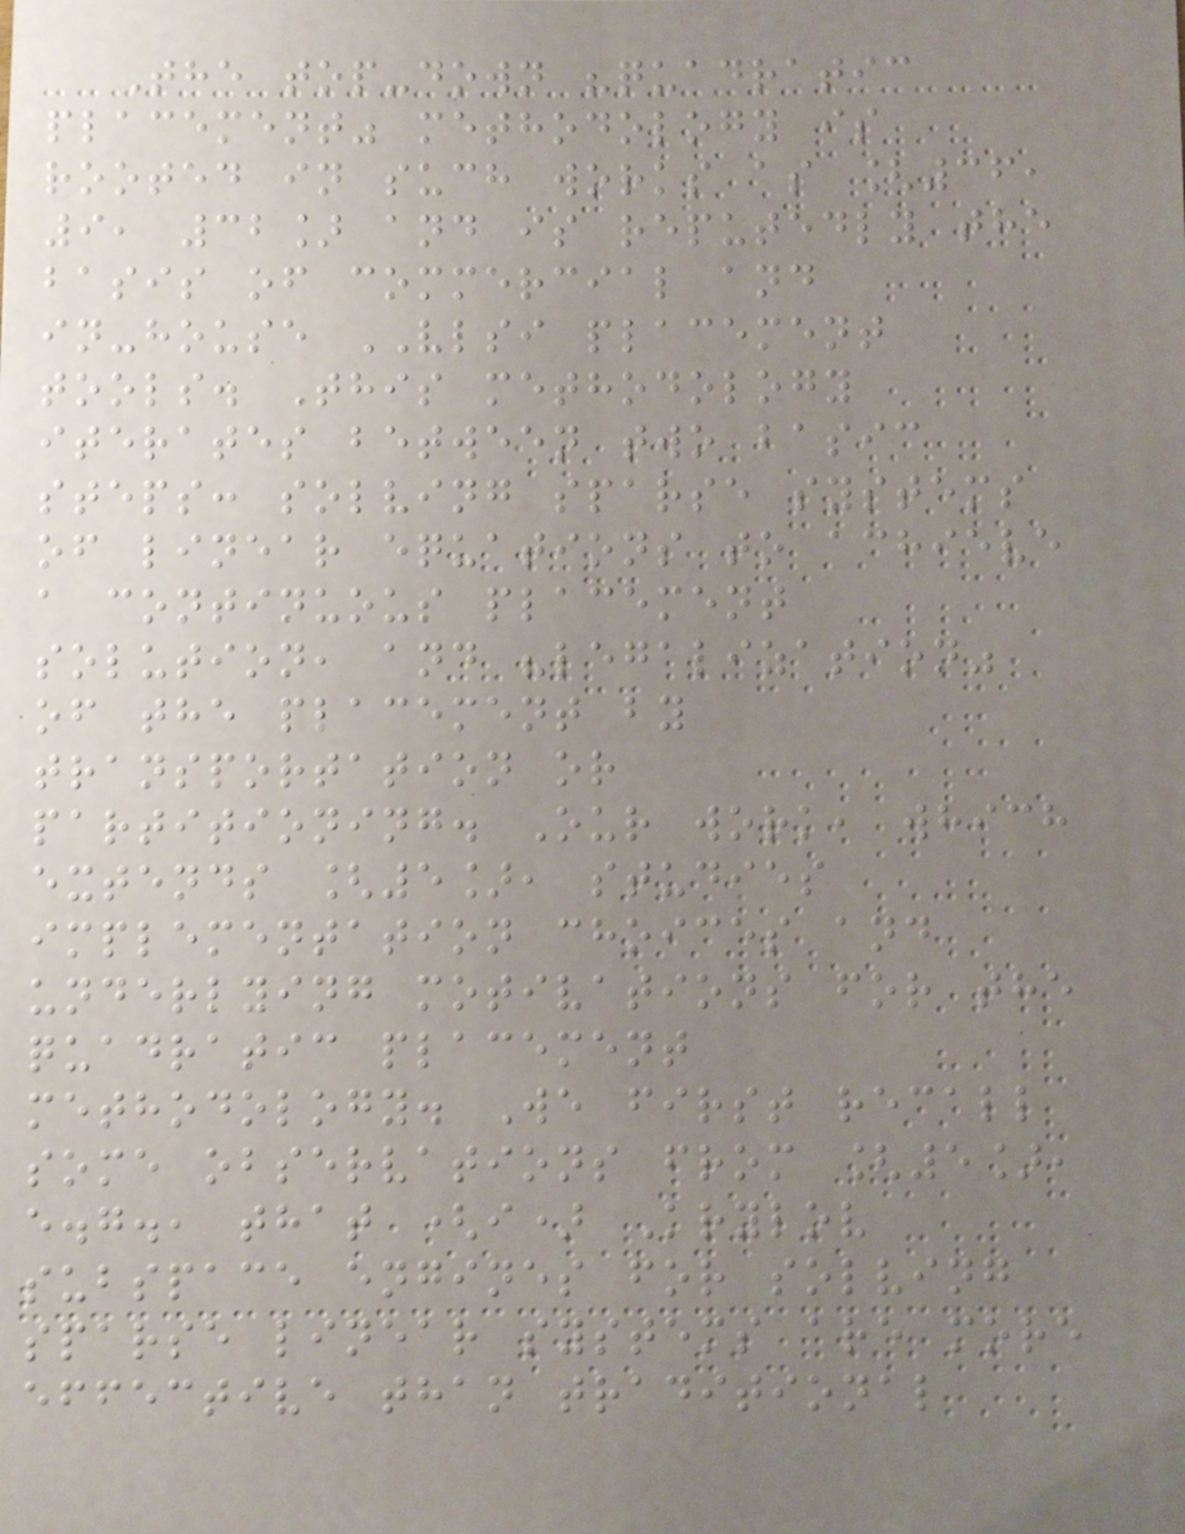The top-down "quadratic
placement" methodology is
rooted in such works as [36,
9, 32] and is reputedly the
basis of commercial and
in-house VLSI placement
tools. This methodology
iterates between two basic
steps: solving sparse systems
of linear equations to achieve
a continuous placement
solution, and "legalization"
of the placement by
transportation or
partitioning. Our work, which
extends [5], studies
implementation choices and
underlying motivations for the
quadratic placement
methodology. We first recall
some observations from [5],
e.g., that (i) Krylov
subspace engines for solving
sparse linear systems are more
effective than traditional
